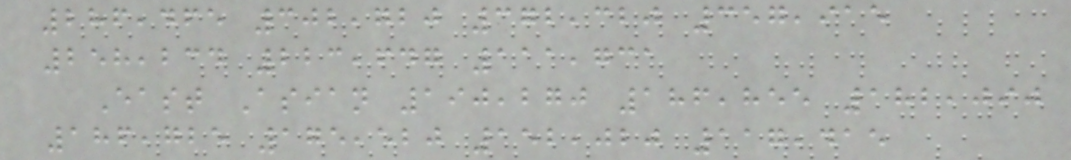286,465 302,720 372,320 357,915
258,234 223,647 111,731
East Asian 190,270 186,855 182,090
186,725 175,520 152,020 117,415
